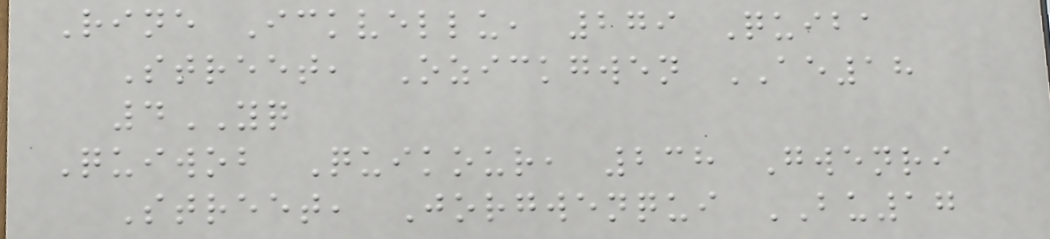Rine Ickvellu, 279 Quiba
Street, Ozickgwen AE18
4YQ
Quiwob Quikour, 238 Gwenri
Street, Jorgwenqui BU17
